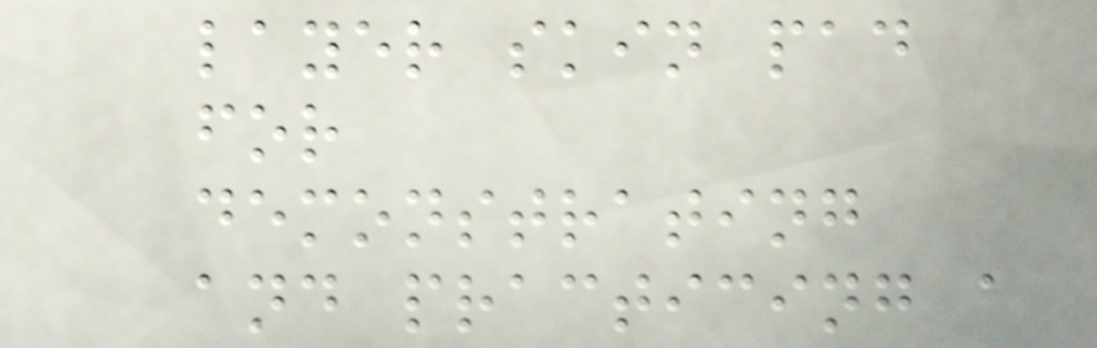layer skin pad
for
demonstrating
and practicing a
